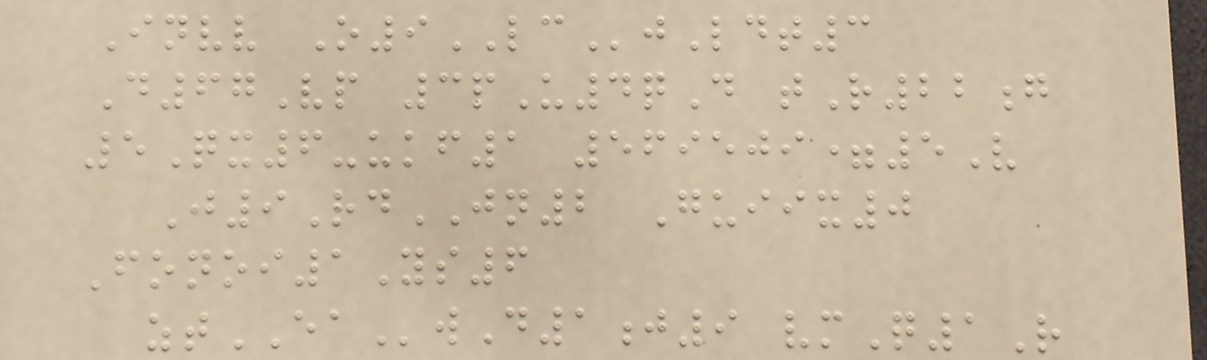Invv O9LCjLdt3
D67Vp 3pU4qD tR22g
5Qx6-ukf1 569509=5V
J9RdJN2 Guiix0
Fonoi1Ys6
ztEAwD1j9 vmQ1R
